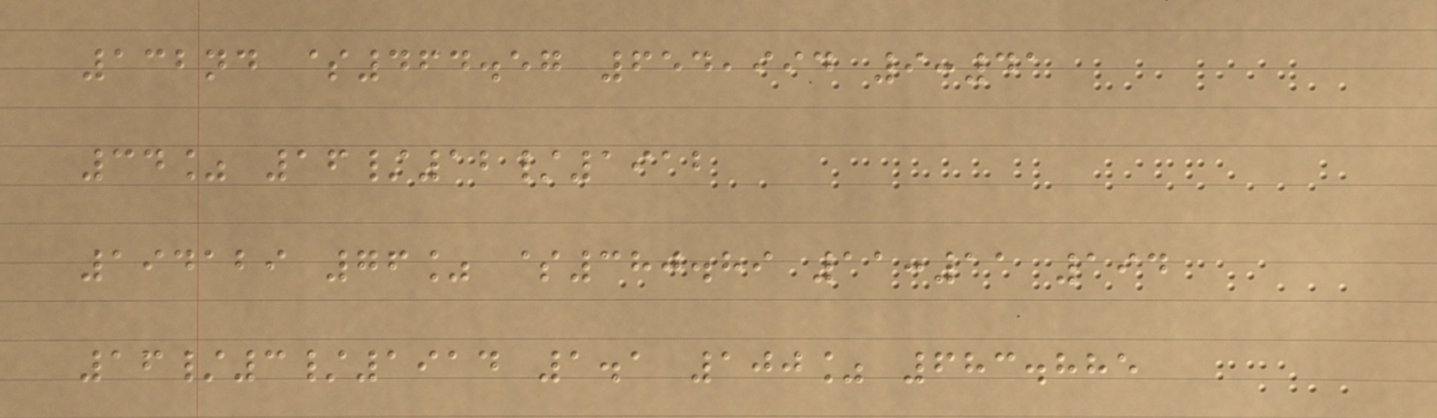132nd $464.57 654,994 9:41
34% 16/12/1912
194129 76% $380.89 11:11 194
16/3/1914 1.1 100% 683.885
